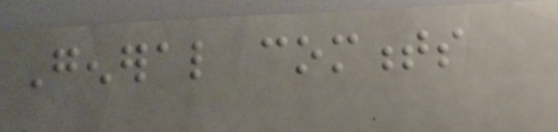General comments
